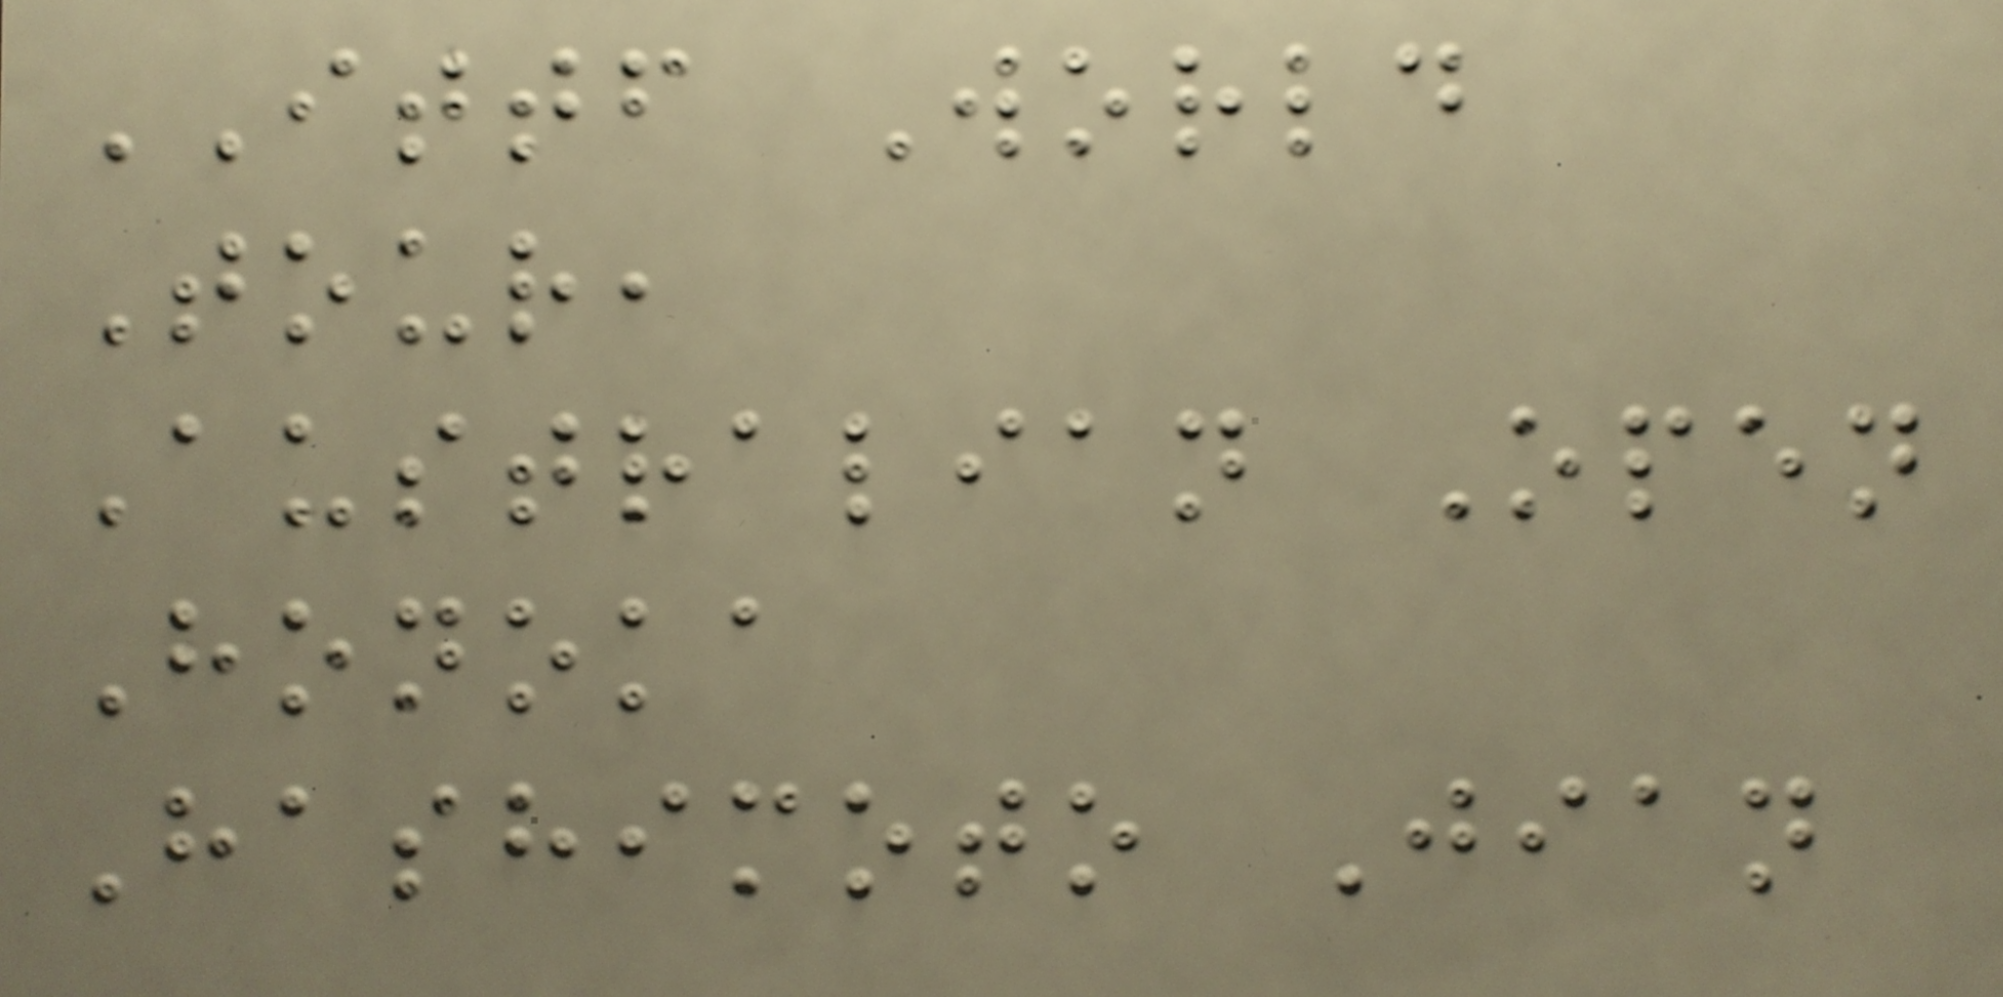ITTF World
Tour,
Australian Open
Honoka
Hashimoto Jian
